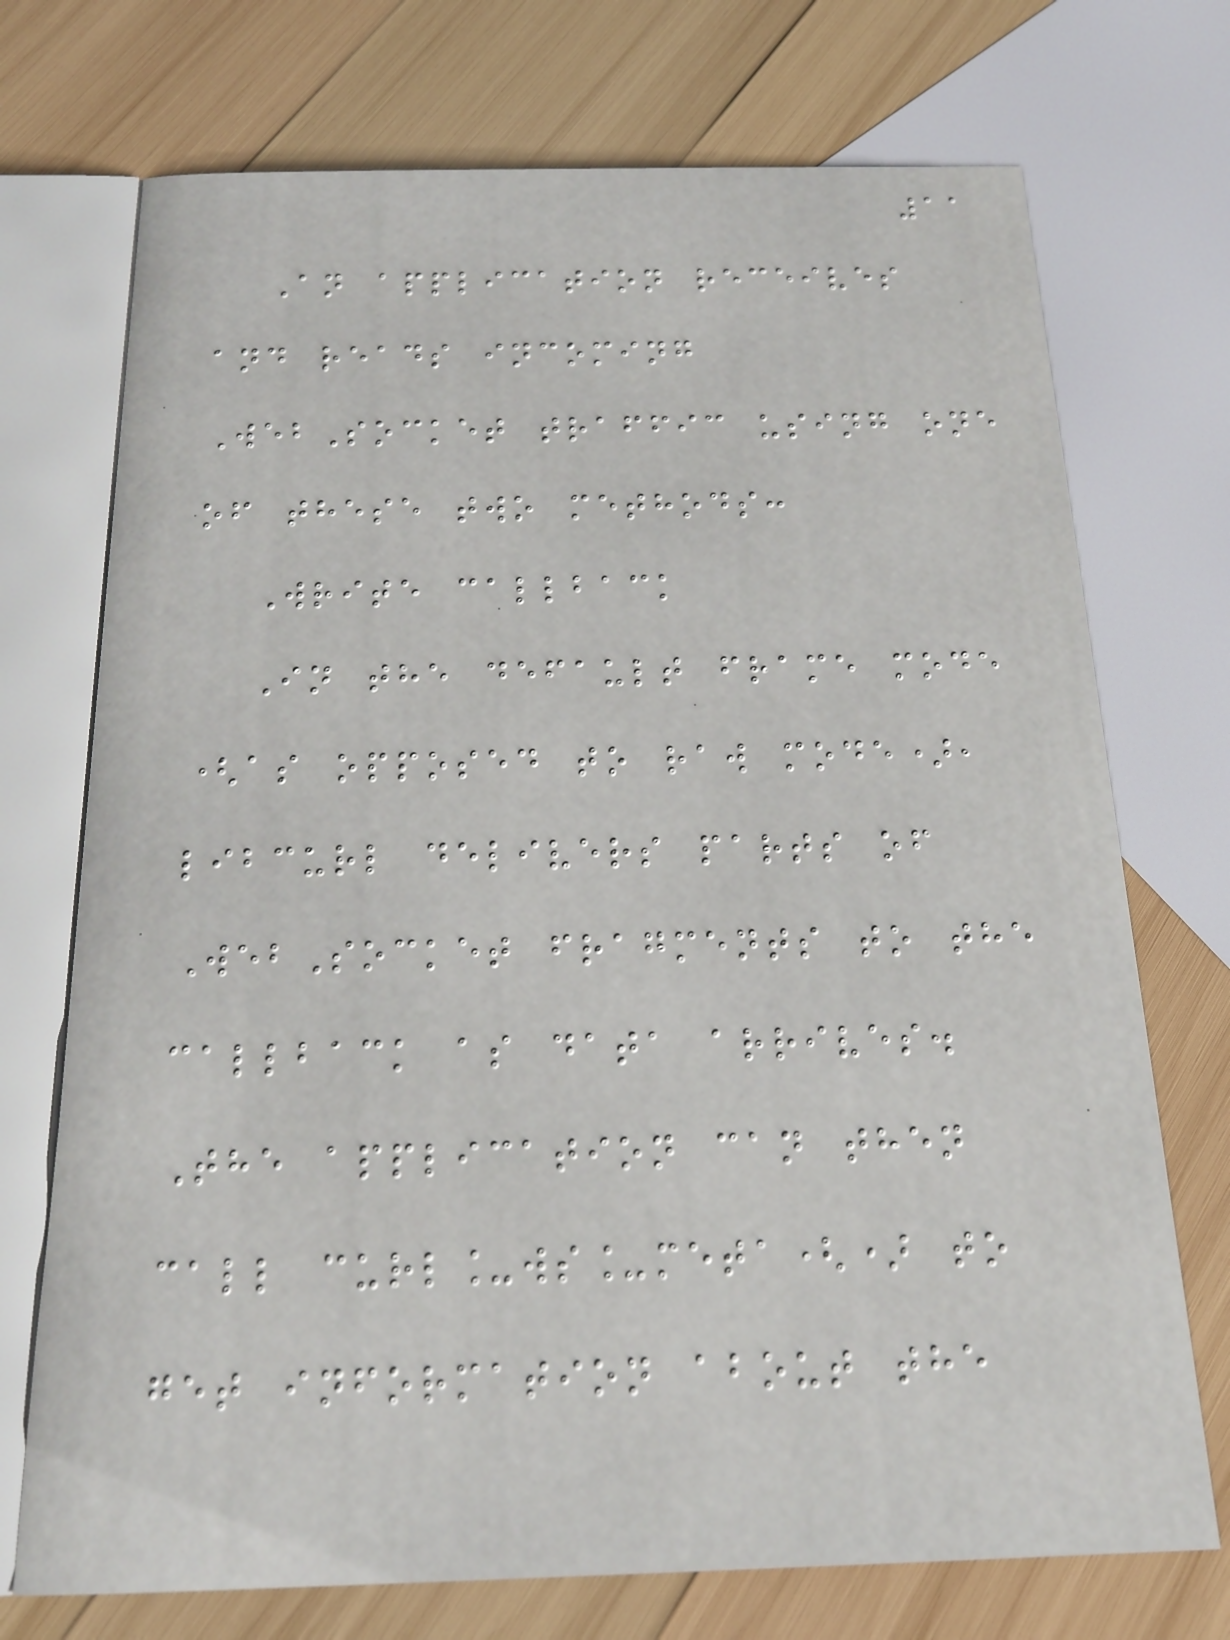11
An application receives
and reads incoming
WebSocket traffic using one
of these two methods:
Write callback
In the default frame mode
(as opposed to raw mode),
libcurl delivers parts of
WebSocket fragments to the
callback as data arrives.
The application can then
call curl_ws_meta() to
get information about the
